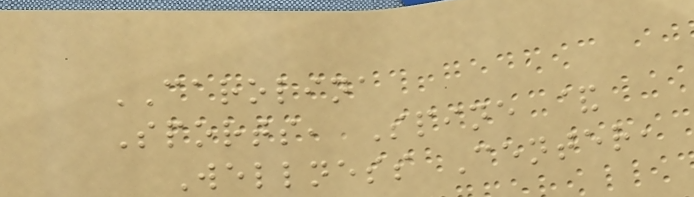CAROLINA
Sports, Spine &
Wellness Center,
